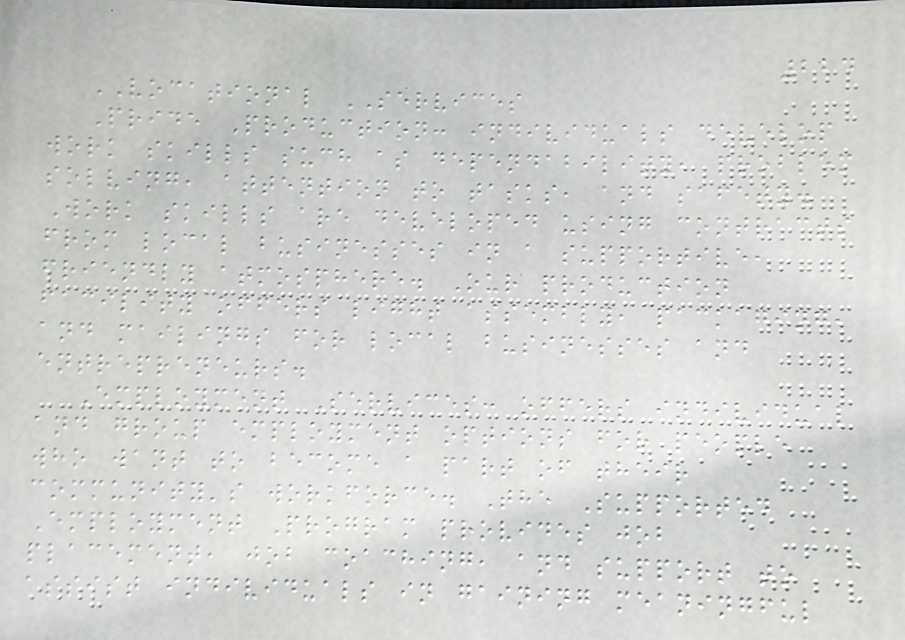224
VOCATIONAL SERVICES
Pride Production: individuals develop
work skills such as dependability, problem
solving, attention to tasks, and safety.
Work skills are developed using contracts
from local businesses in a supportive,
friendly atmosphere. Our production
facility offers light assembly, packaging,
and mailings for local businesses and
entrepreneurs.
Employment Services: offers individual
and group employment options for people
who want to become a part of their
community's workforce. The Supported
Employment Program provides job
placement, job coaching, and support to
assist individuals in gaining meaningful
